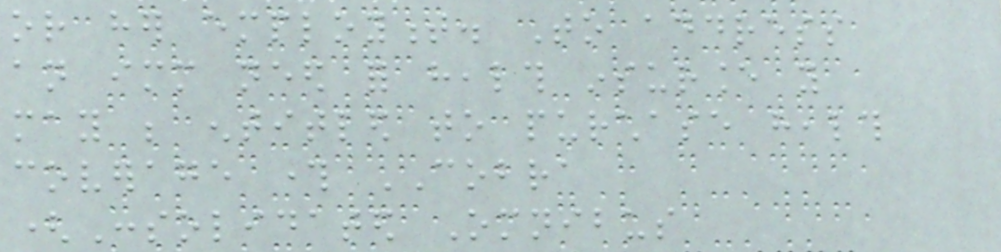or her employment. To address
an immediate need for health insurance you
may be entitled to purchase health
coverage through COBRA
(Consolidated Omnibus
